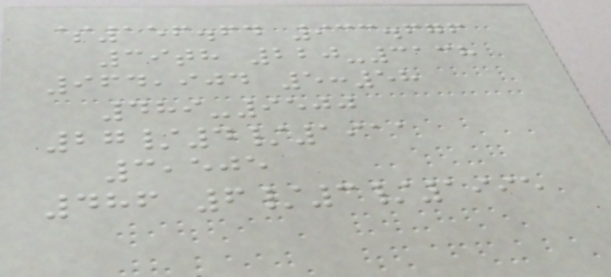$156.64 933.676
39th 220-3138
964,904 5:58
489-9500
27/4/1911
3,505
486 6/3/1995
